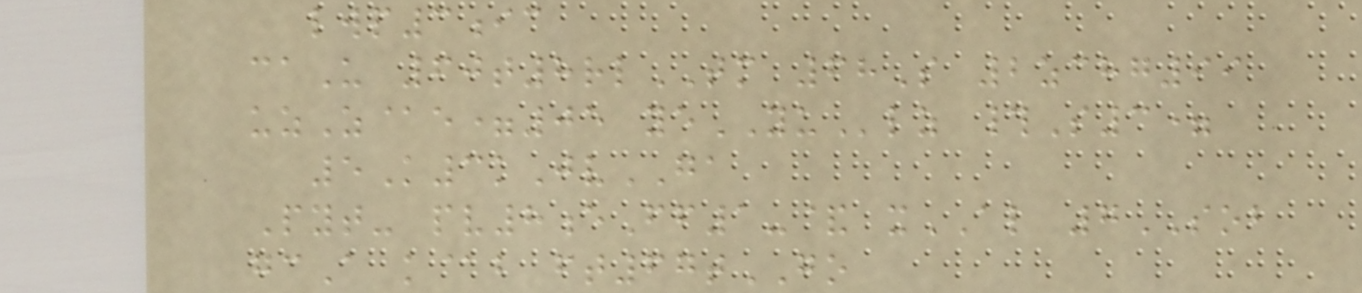lwp3ic
caU 60t8rlTM 68S 2zchg99
uzZ@e=05 yeYUlz #S3=
5K3kJvGA
Pyt- pv8eFf1-& xAL 7SOB
gcA k@b ft67tGO
